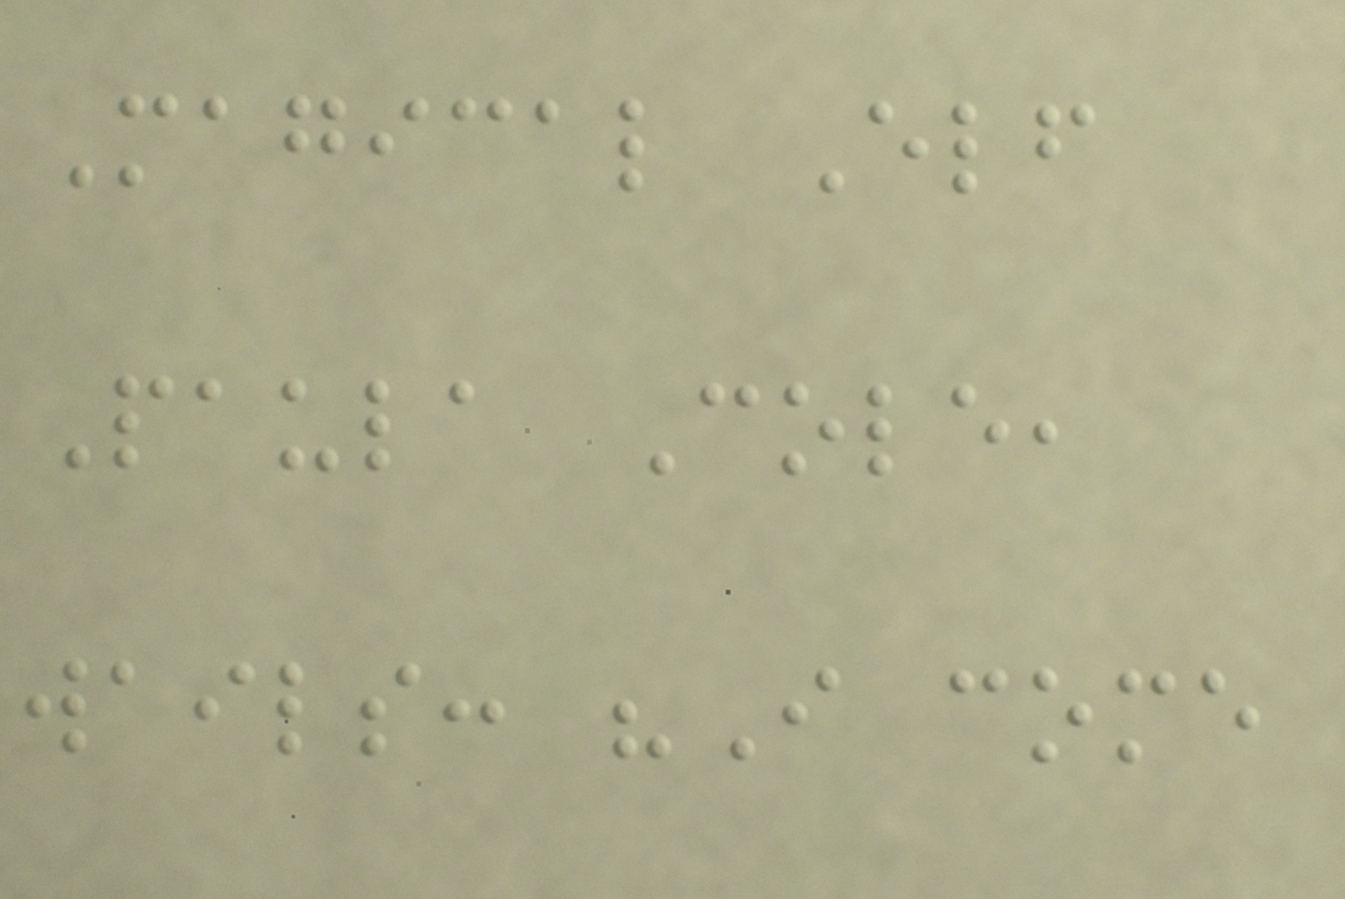Magical Elf
Paula Cole,
wails: "I come
